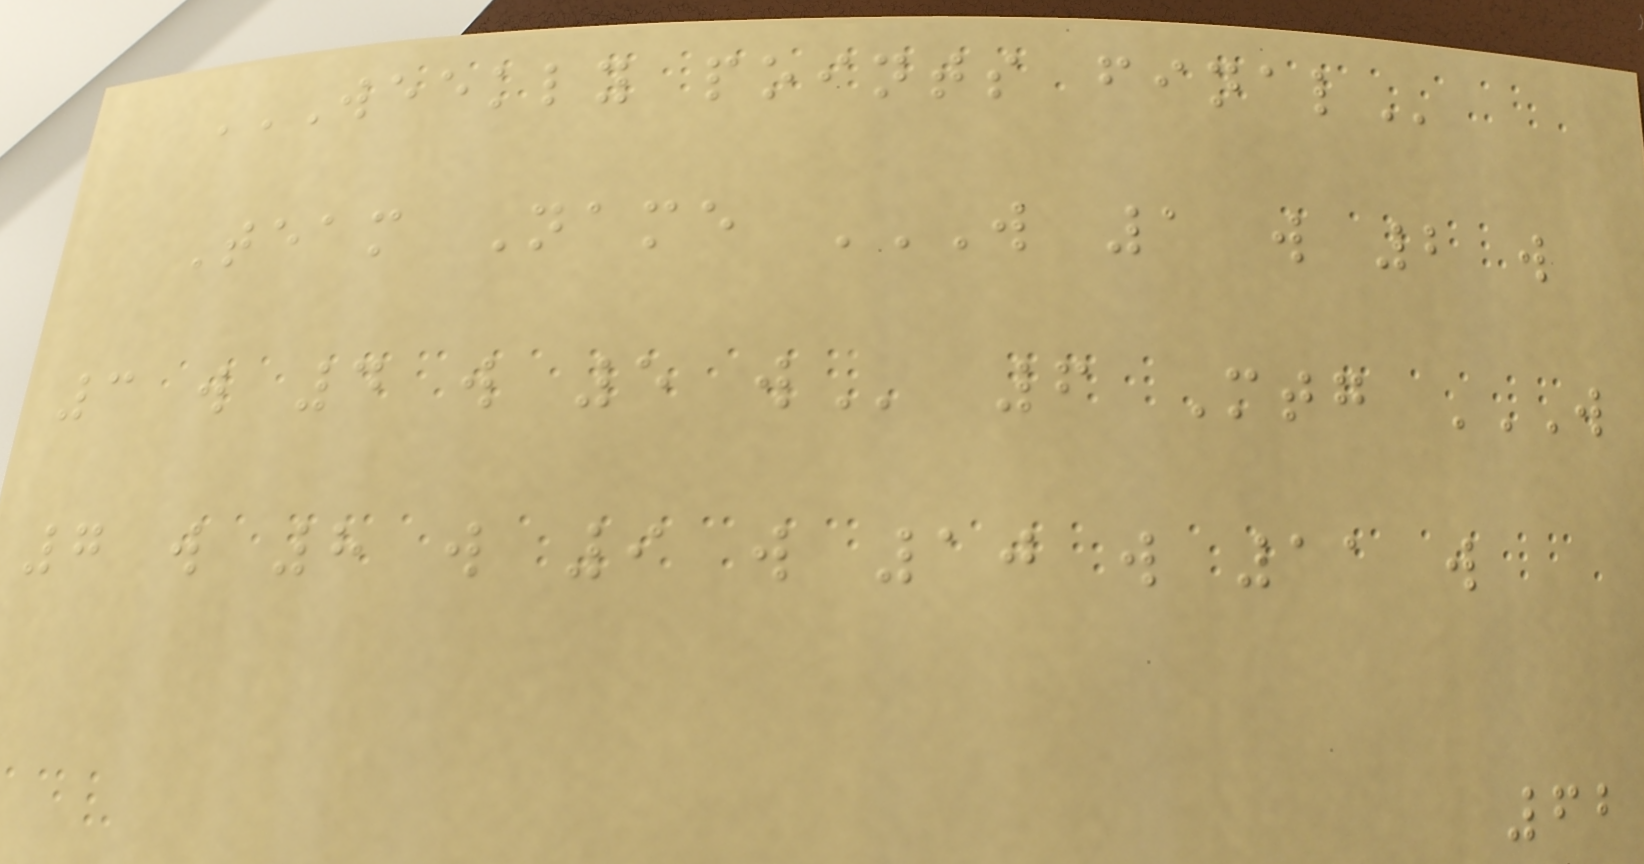WEEKLY POINTS FINAL
Team Name W 1 W 2 W
3 W 4 W 5 W 6 Mtg W
7 W 8 W 9 W 10 W 11 W
62
